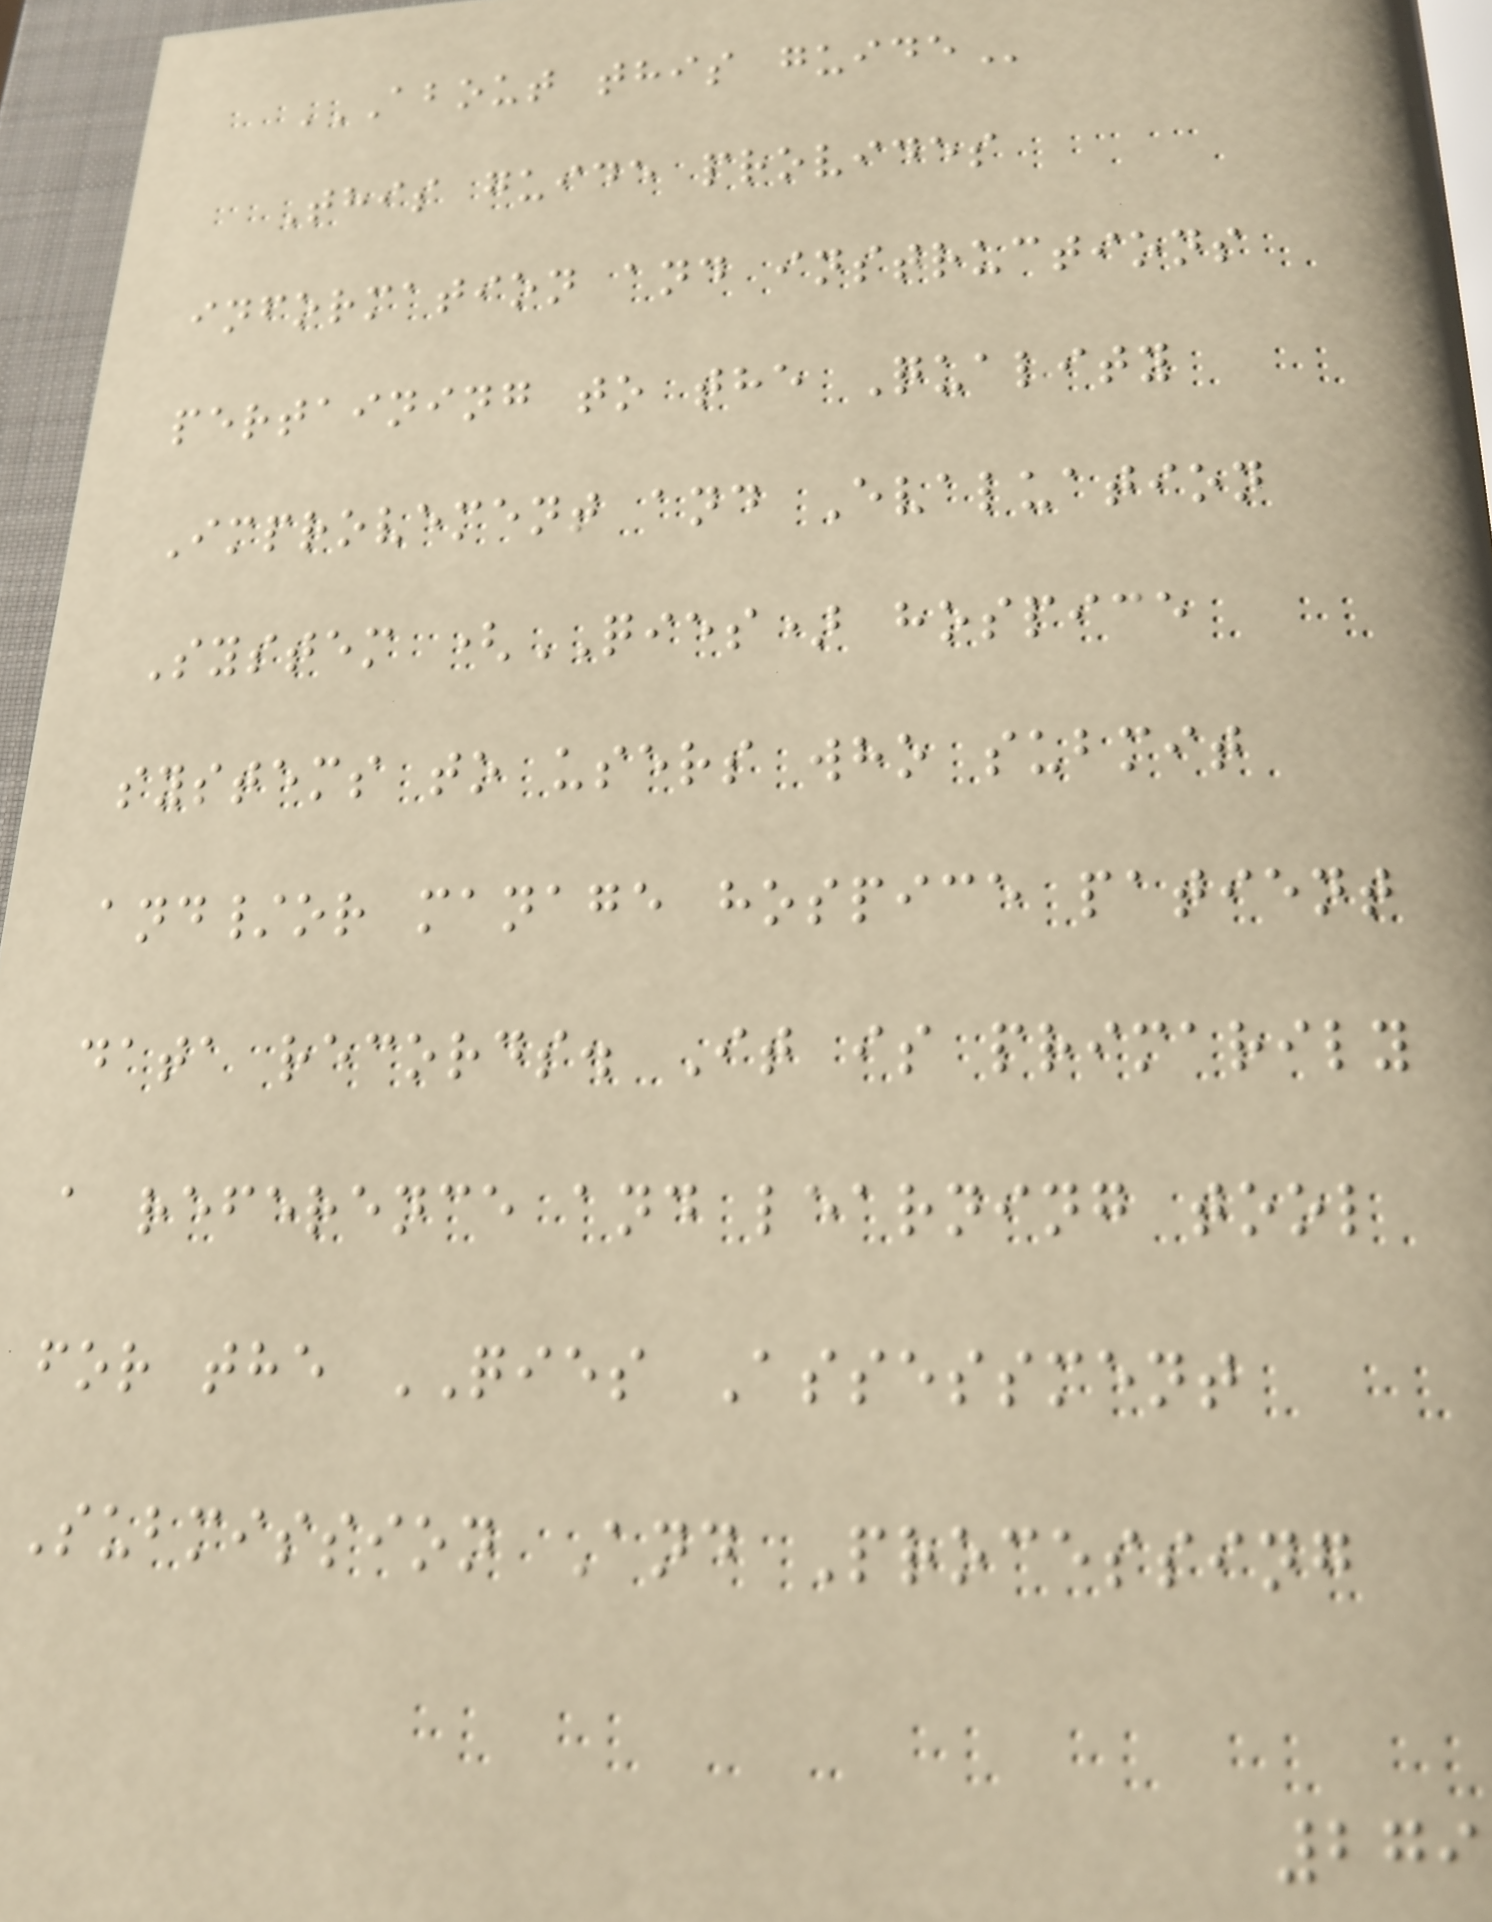ABOUT THIS GUIDE
This guide provides
information and instructions
pertaining to the Quality
Improvement and Evaluation
System (QIES) hospice
systems to users who submit
and/or manage hospice patient
data records. It is primarily
a reference and learning tool
for the QIES Assessment
Submission And Processing
279
